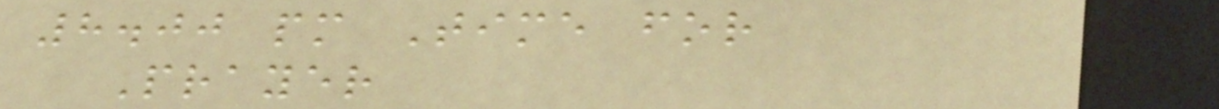8.00 pm Time for
Prayer
